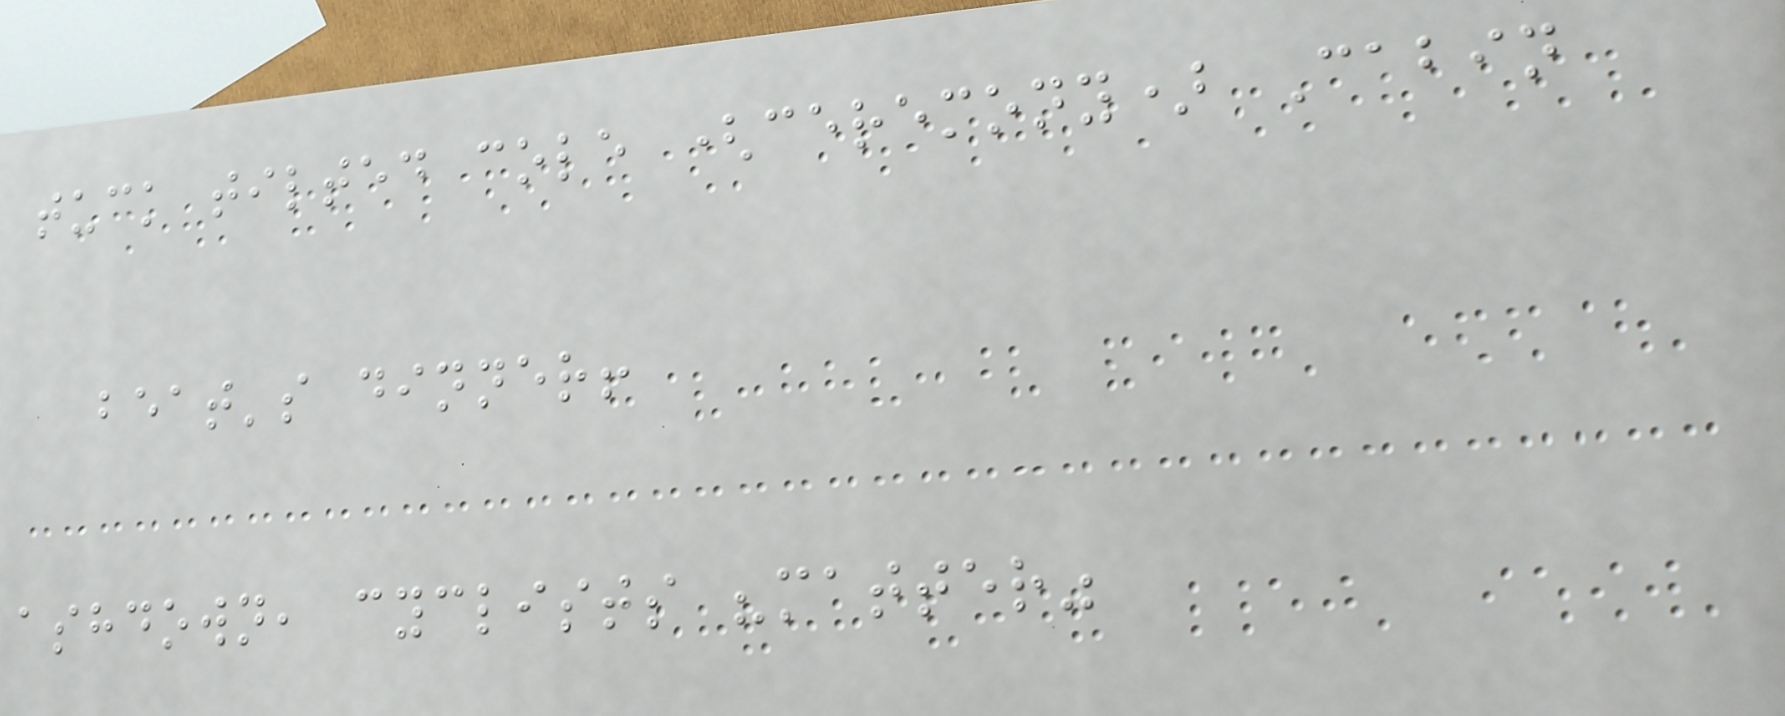tuck tilted cole (ceremony) Cabin
beat's dinner!
ashdown, cyclists "matter"
